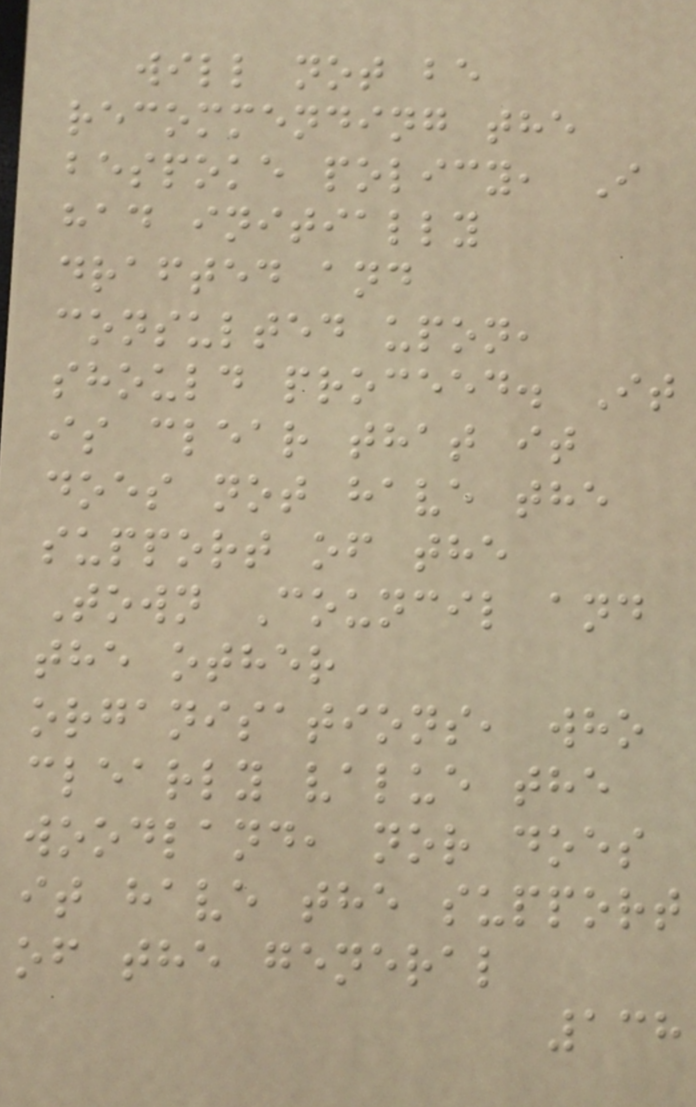will not be
recommending the
bespoke policy, I
had initially
drafted and
consulted upon,
should proceed. It
is clear that it
does not have the
support of the
Town Council and
the other
organisations, who
clearly value the
woodland, nor does
it have the support
of the general
138
